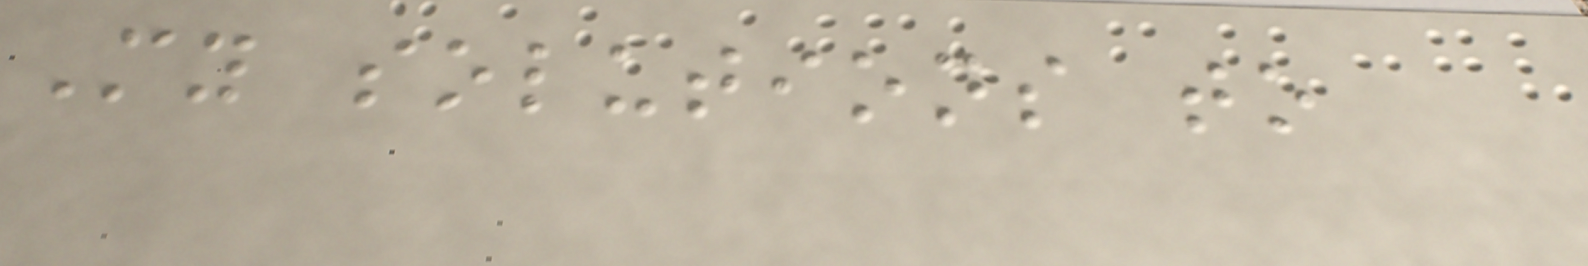My solutions to
